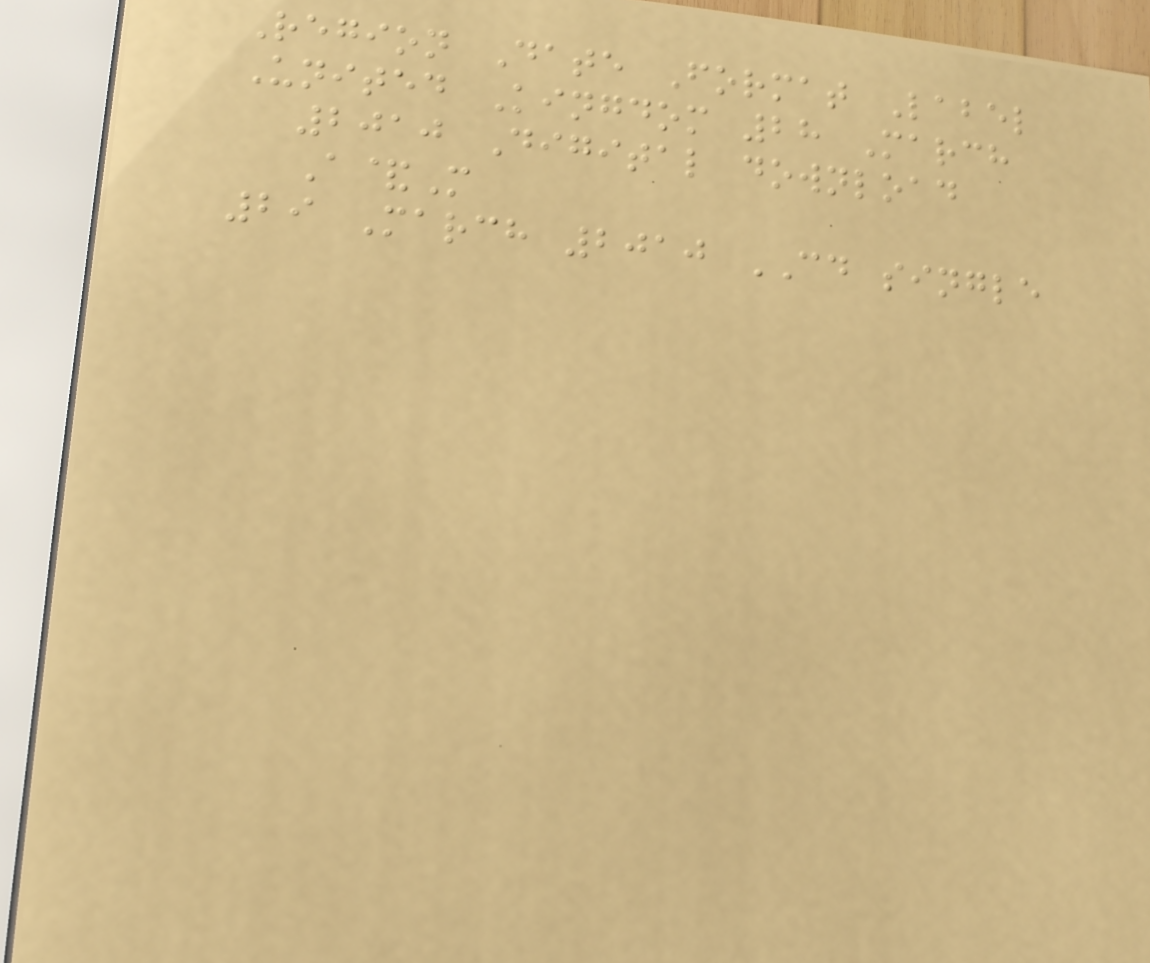Region Date Format Label
United Kingdom 28 March
2010 Digital download
A&M
29 March 2010 CD single
